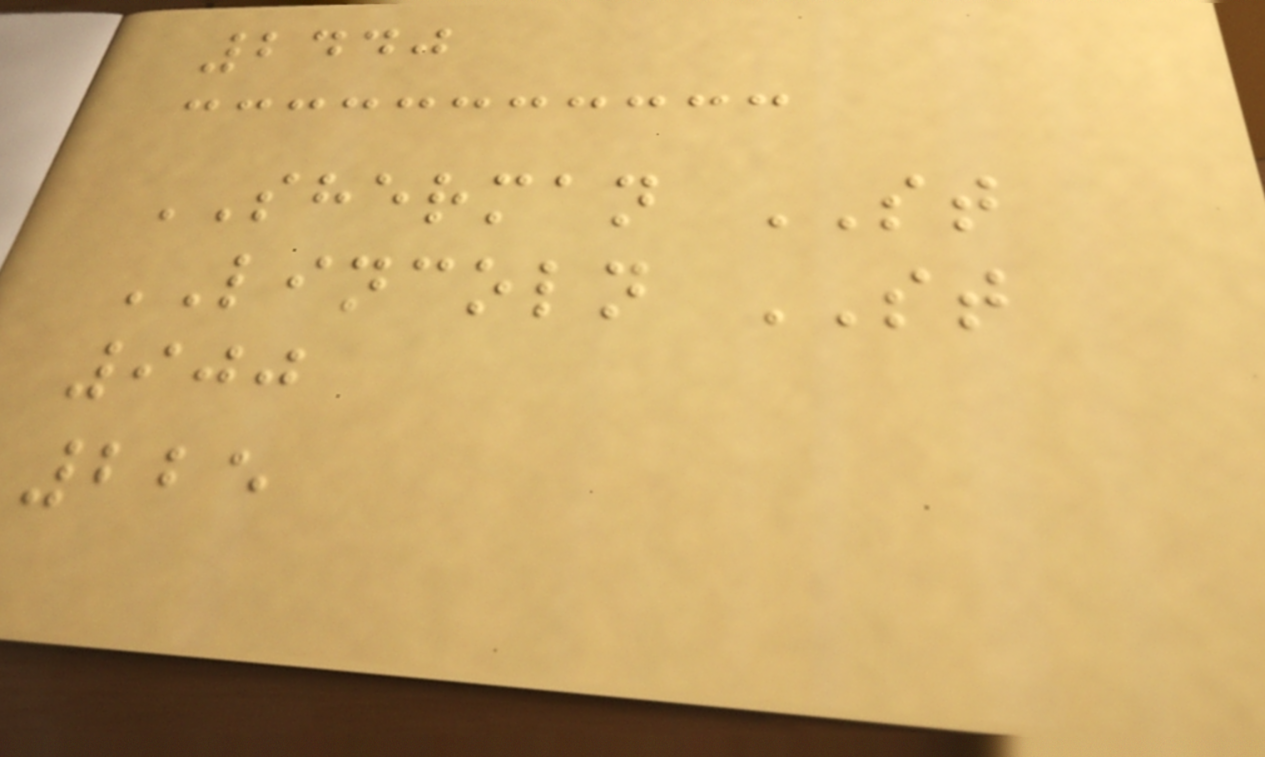2440
SHERMAN ST
LINCOLN ST
900
225
